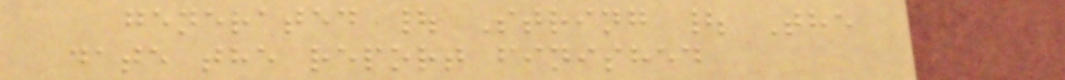generated | String | The
date the report finished
